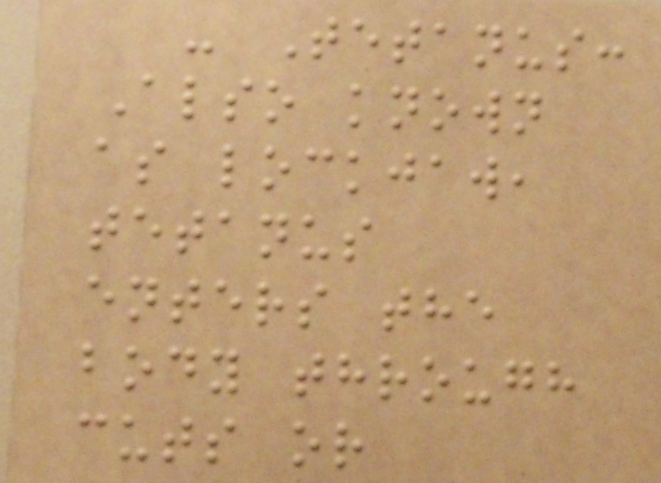- Tetanus:
Also known
as lockjaw,
tetanus
enters the
body through
cuts or
